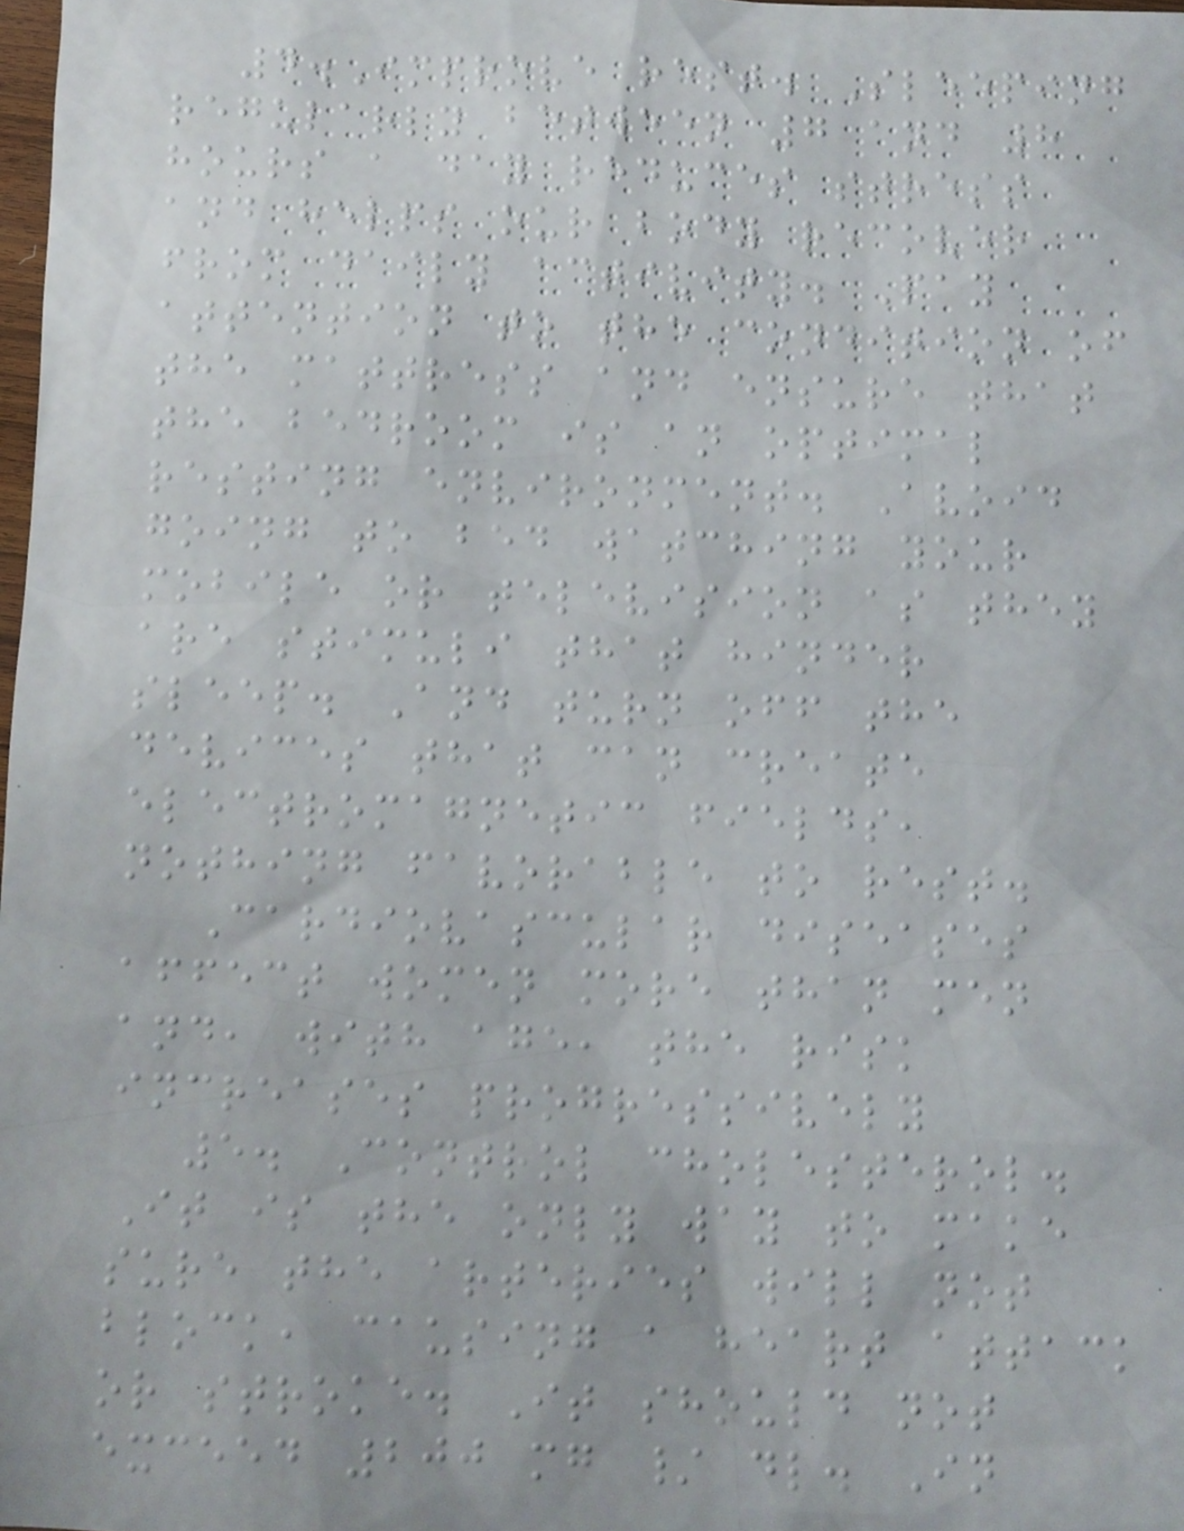4.Improve rest. Sleeping
regularly between 7 and 8
hours a day reduces stress
and helps our body recover
from daily activity. Pay
attention to the condition of
the mattress and ensure that
the bedroom is an optimal
resting environment. Avoid
going to bed watching your
mobile or television as they
are stimuli that hinder
sleep. And turn off the
devices that can create
electromagnetic fields,
nothing favorable to rest.
Cardiovascular diseases
affect women more than men
and, with age, the risk
increases progressively
5. Control cholesterol.
It is the only way to make
sure the arteries will not
block, causing a heart attack
or stroke. It should not
exceed 200 mg / dl. In
